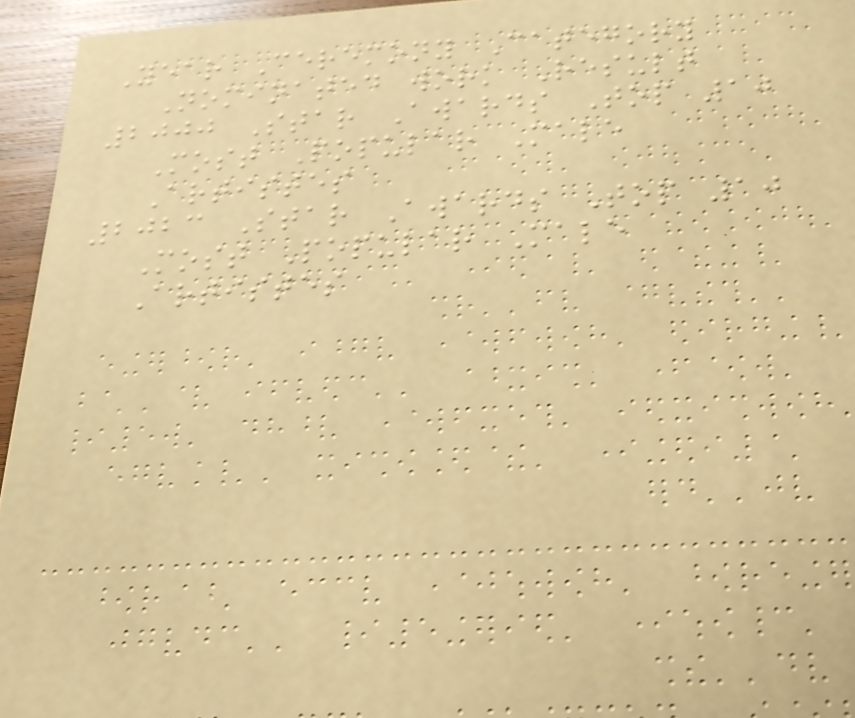Year Ceremony Category
Nominated work Result
2000 Star Awards Top 10
Most Popular Male
Artistes
2023 Star Awards Top 10
Most Popular Male
Artistes
